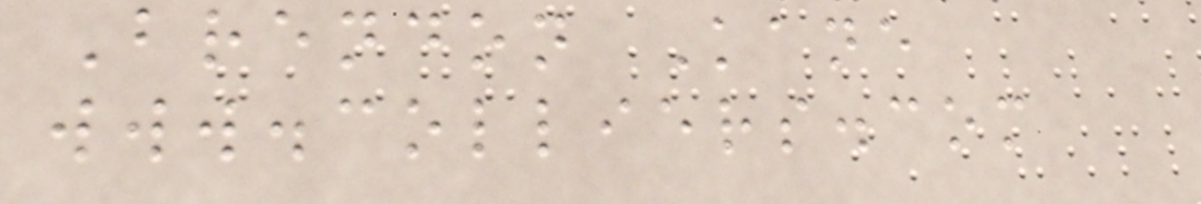Brendon Kane
www.colliers.com
